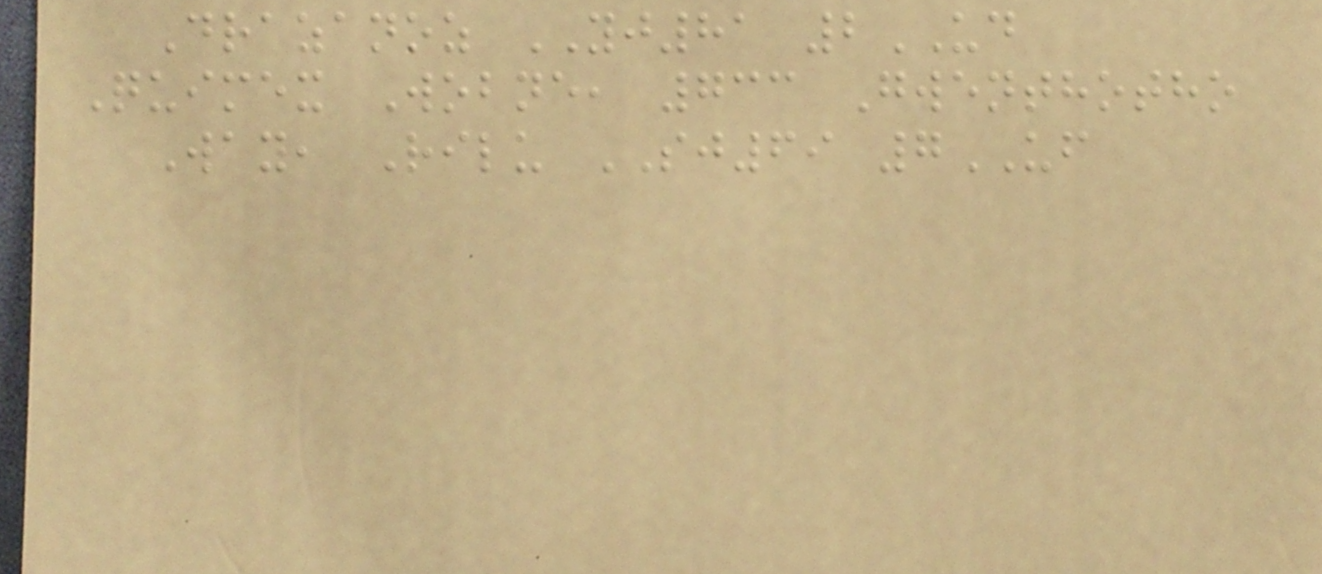Drazanoz YJ81 2UD
Quimex Wobne, 733 Gwenthotho
Way, Rilu SJ69 7UF
